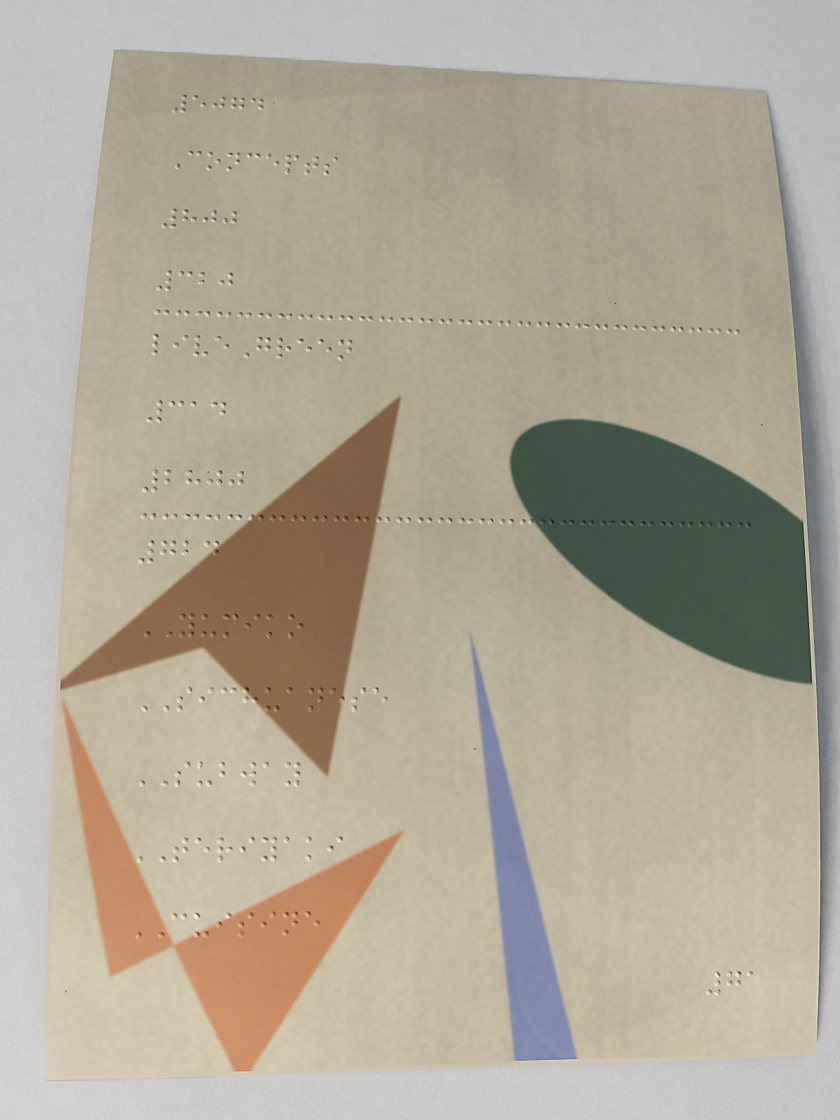5074
Concepts
800
320
liveGreen
314
2800
724
YUMIKO
SICHUANESE
SUBWAY
TERIYAKI
CUISINE
71
